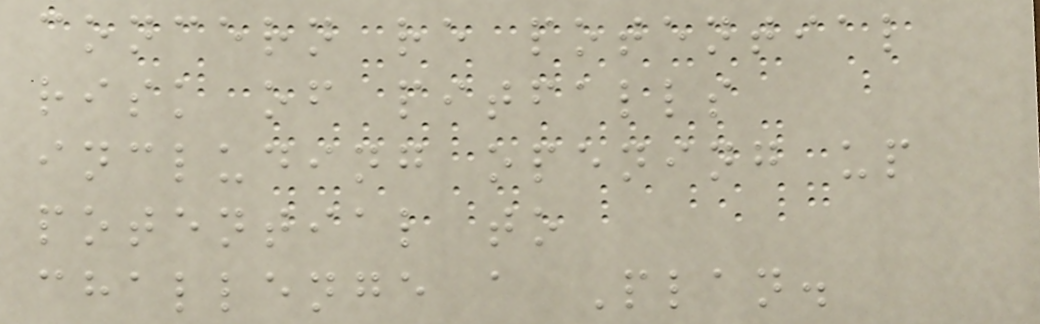concern re potential
risk of pitfalls
including opening up
potential to
challenge a Plan.
